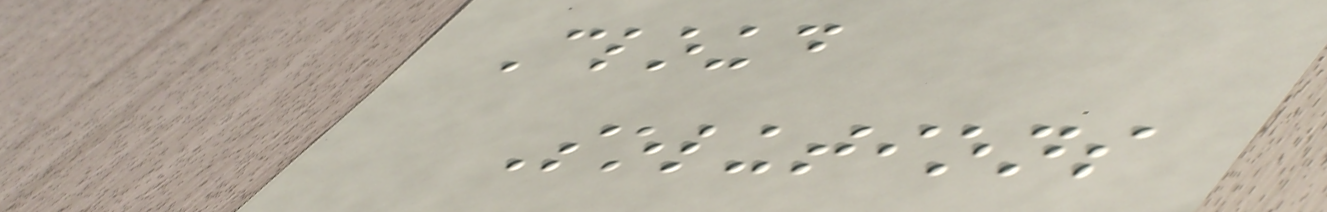Cloud
Solutions
